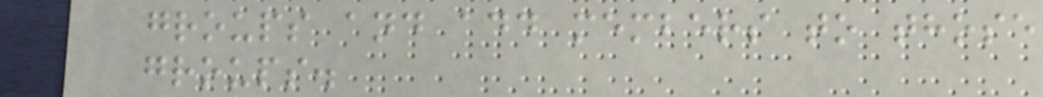groups and add members to those
groups.
